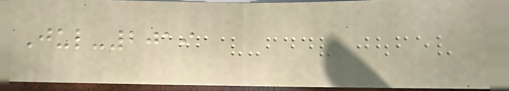Jul-2019
